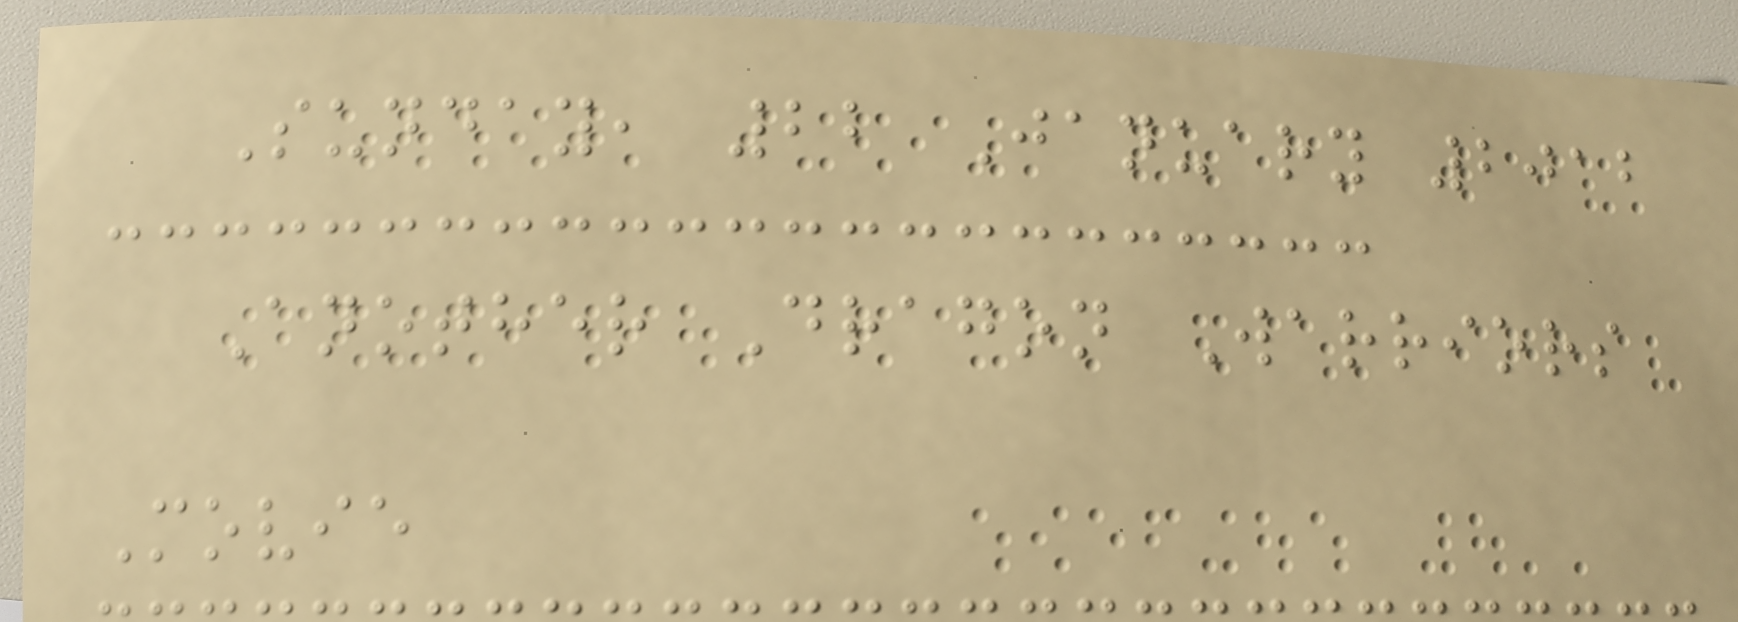Sunday, 22 January 2012
Another Dragon Warriors
Movie
